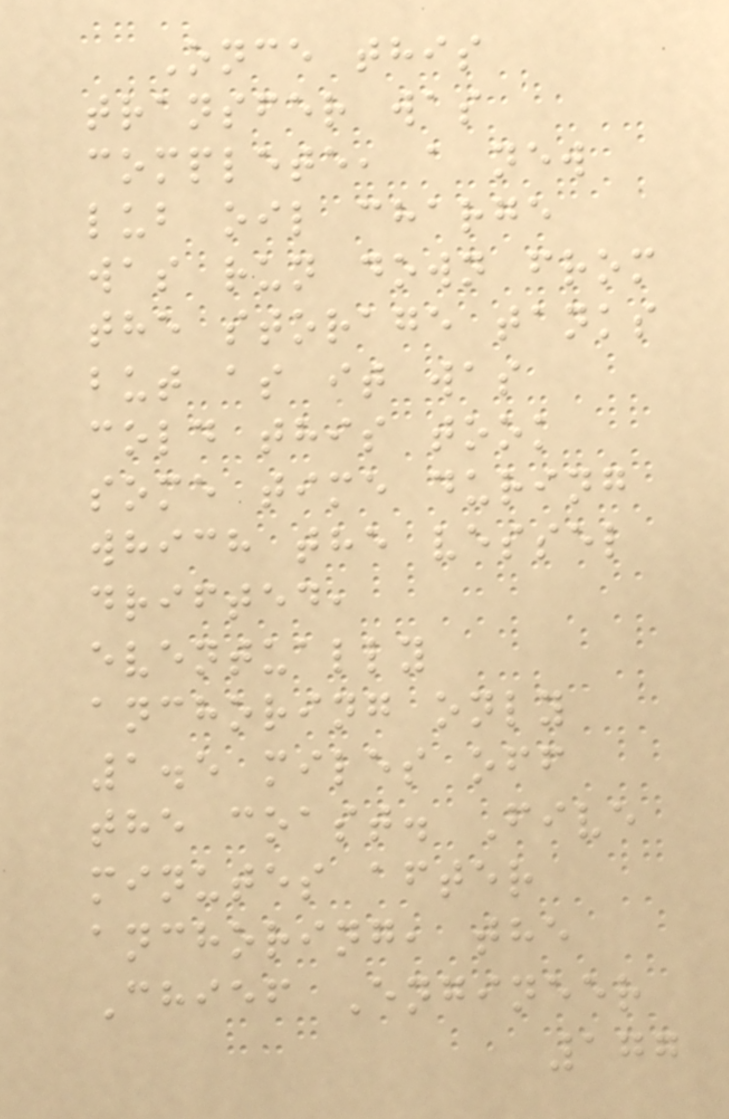Once this
transfer was
complete, a new
lub oil charge
was run down from
the storage tanks
but as it was
cold this took
some time during
which the vessel
drifted,
eventually
anchoring only
1.5 miles off
the coast. Five
minutes after
anchoring, the
Chief Engineer
177
